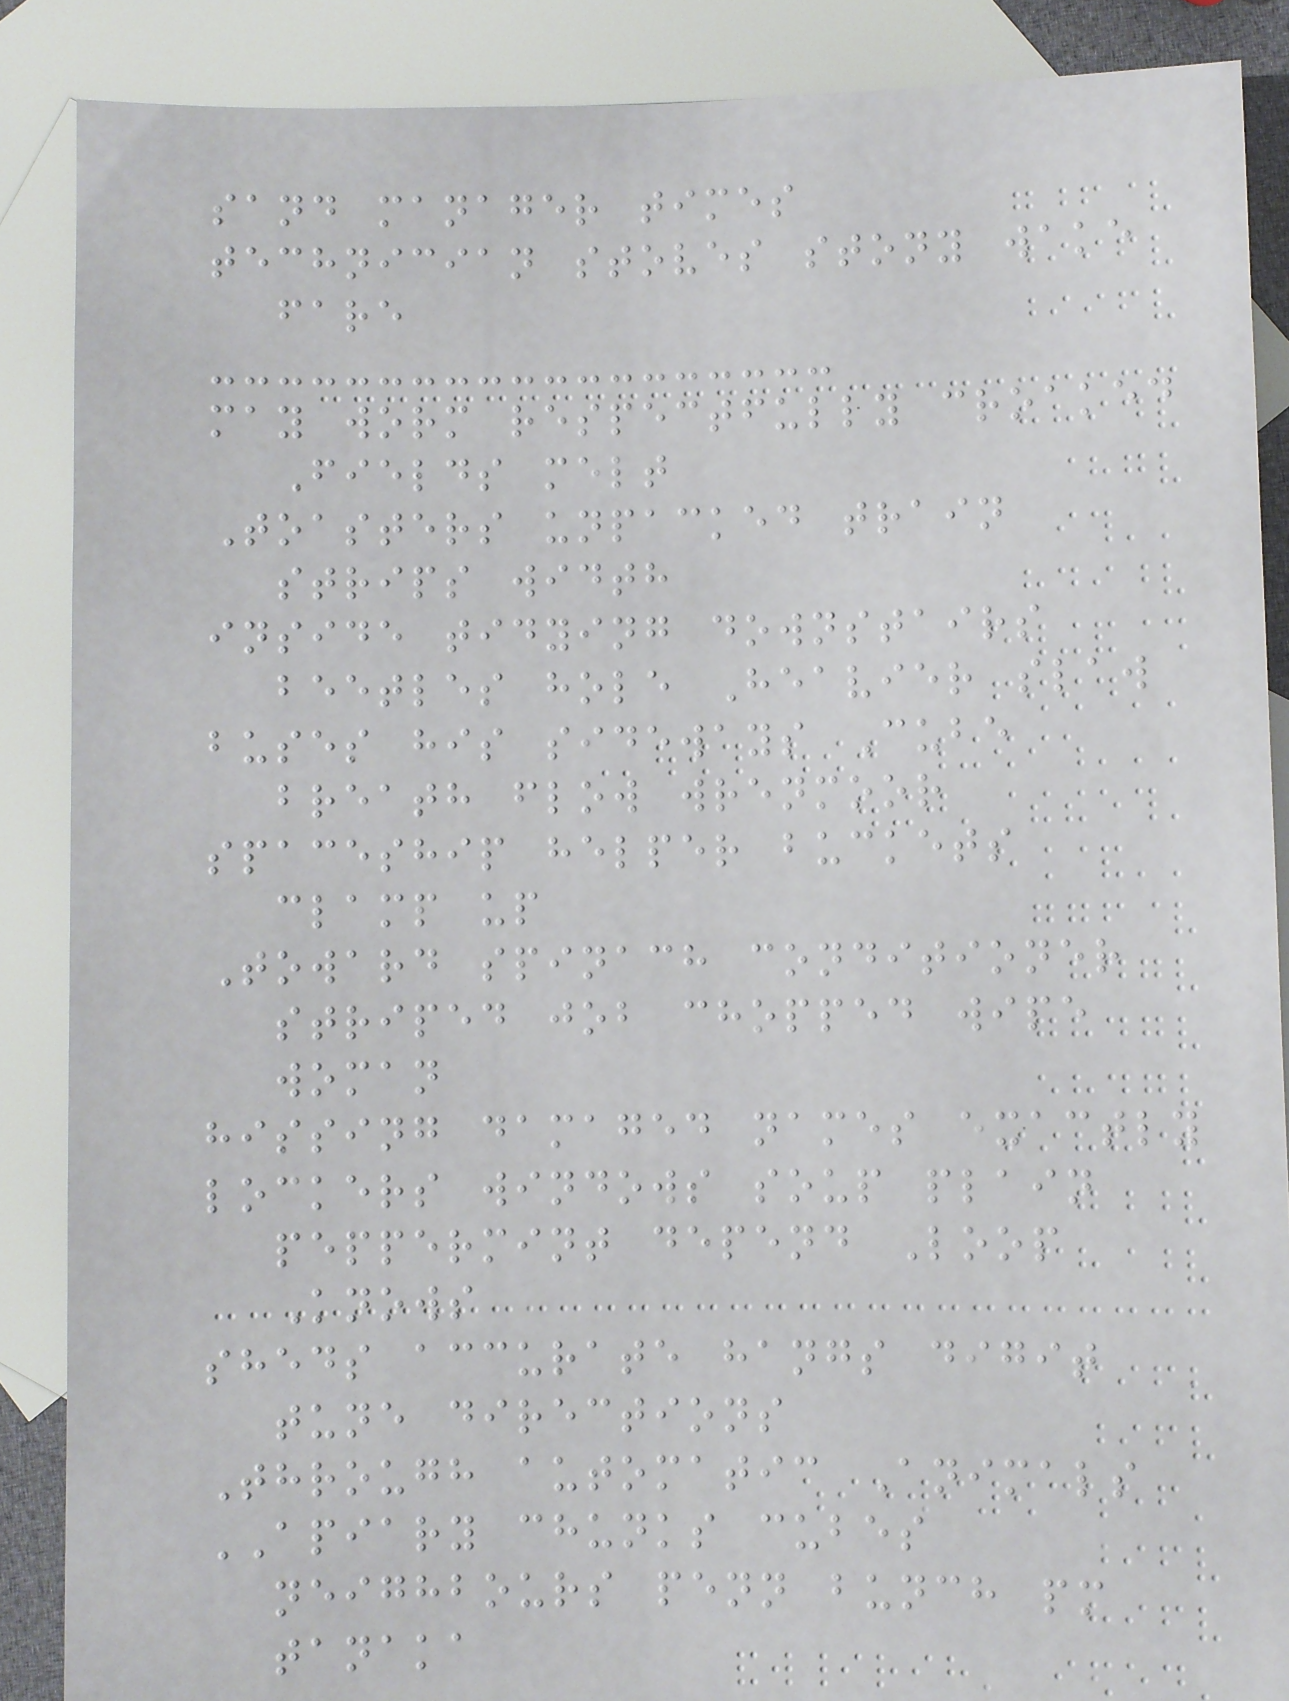sand manager times
technician stoves stony wake
fare
may worm respectfully croaked
Fields melt
Toasters unpacked train
strips width
inside tidying downstairs
beetles hole Heavier slaw
buses his sideways Cube
breath flow wrenmoor
spaceship helper buckets
clamp up
Toward spinach conditioner
striped job chopped wipe
woman
hissing damaged names exactly
lockers windows soup plain
peppermint depend Loop
Knows
sheds accurate hangs digit
tune directions
Through automatic Animals
APIARY chunks cubes
neighbours penn bunch pm
tanaka
